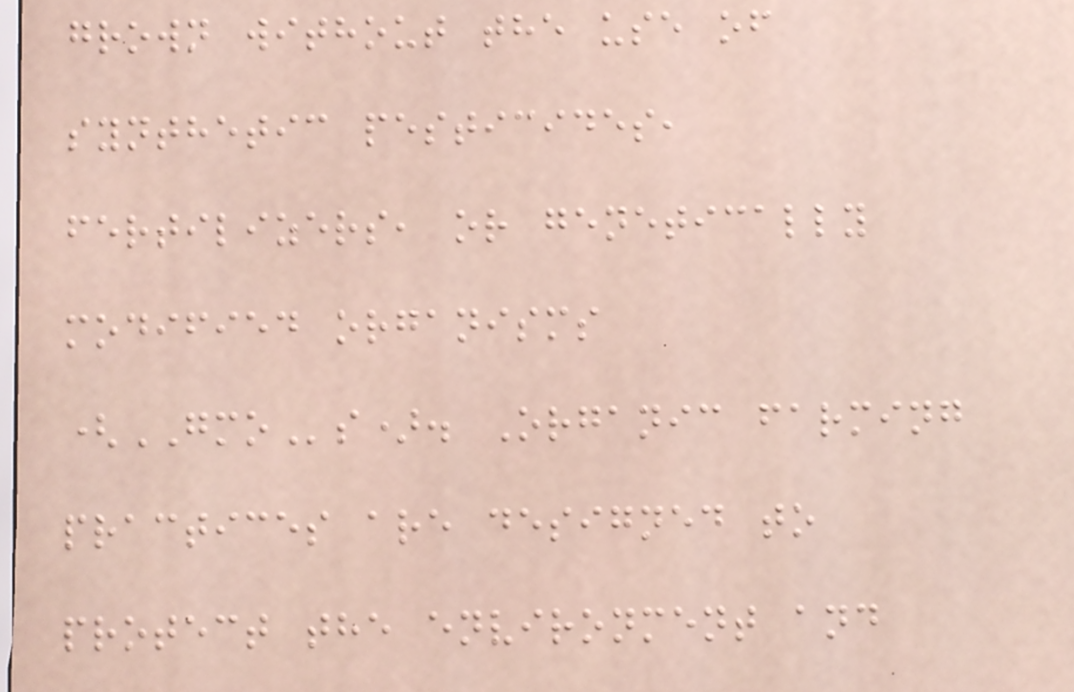grown without the use of
synthetic pesticides,
fertilizers, or genetically
modified organisms
(GMOs). Organic farming
practices are designed to
protect the environment and
